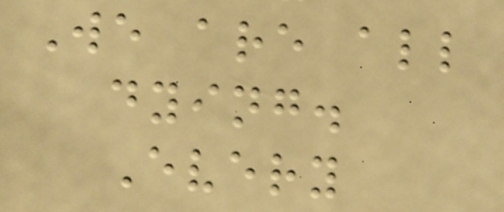We are all
dying.
Every
